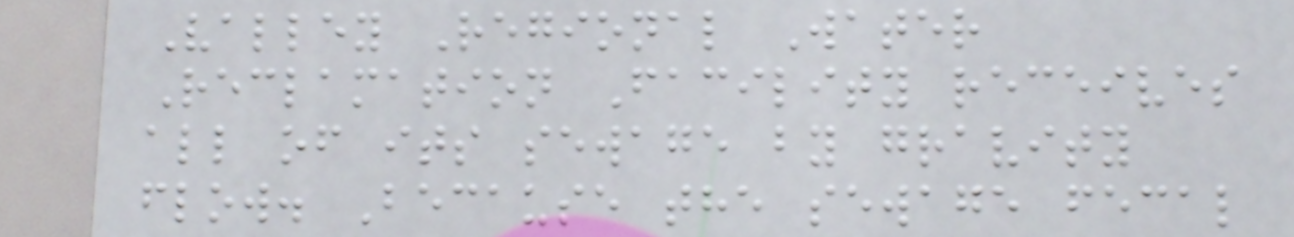Valley Regional Water
Reclamation Facility receives
all of its sewage by gravity
flow. Because the sewage fecal
